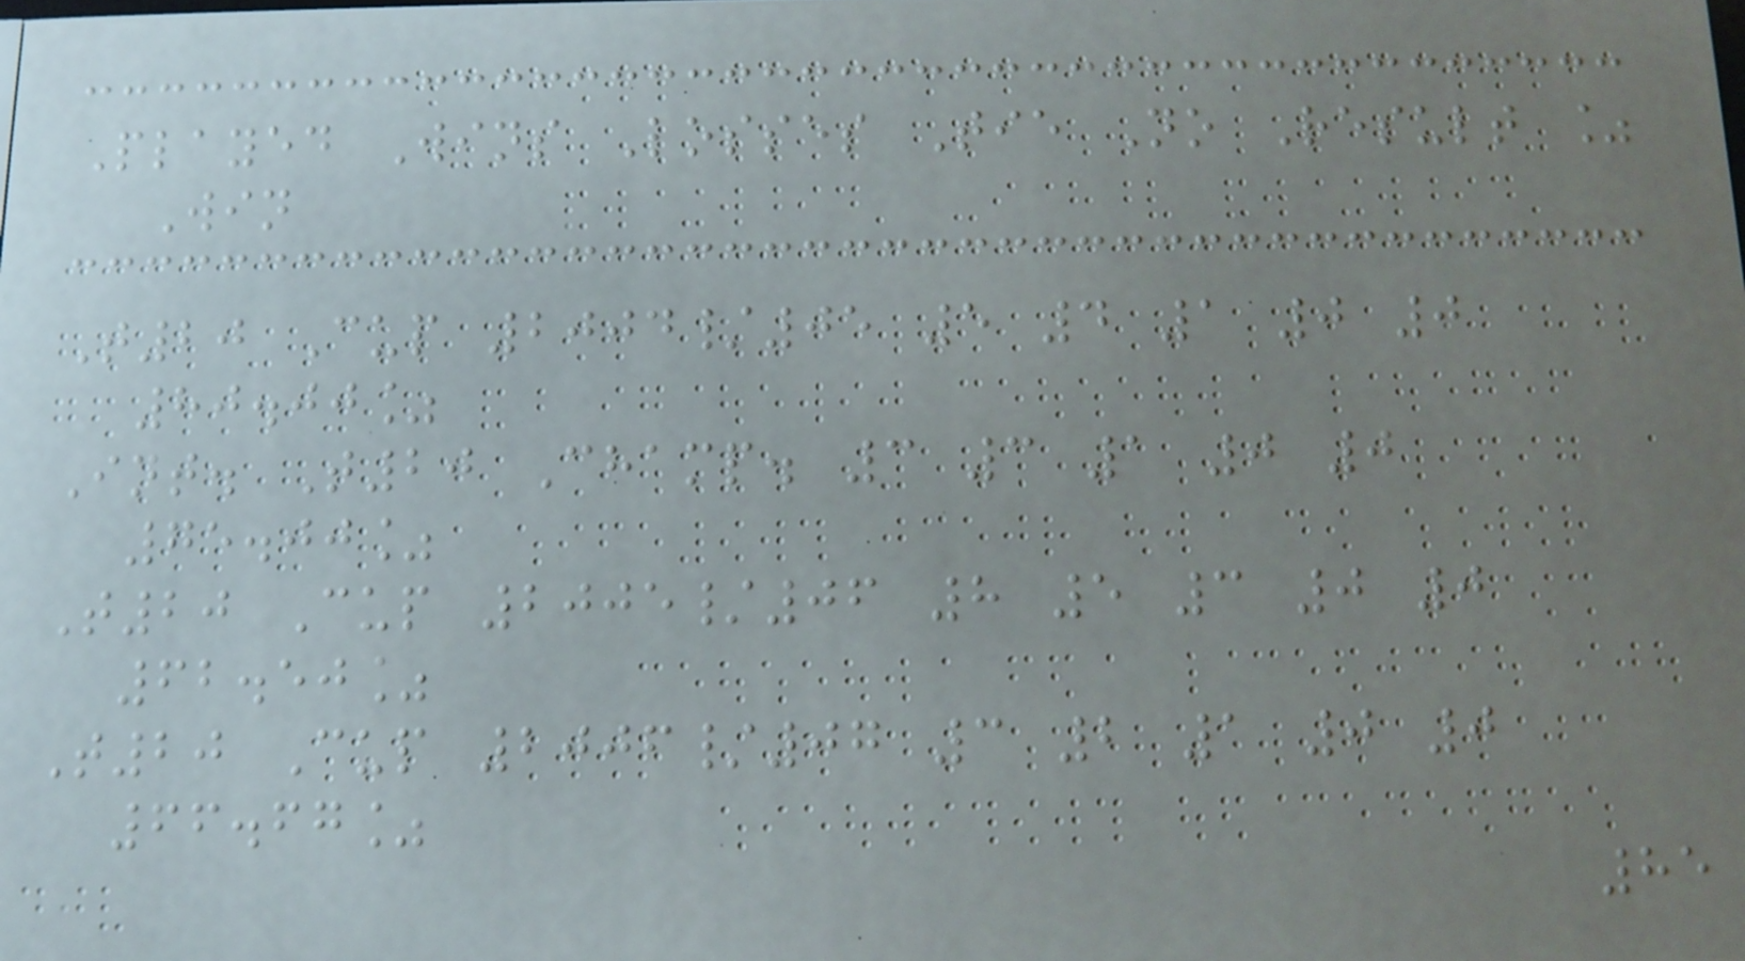Played Wins Losses Tie No Result %
Win
T20 Cup 2004/05 5 4 1 0 0
80.00%
Int. T20 Champ. 3 3 1 0 0
75.00%
T20 Cup 2005/06 8 5 3 0 0
62.50%
T20 Cup 2006/07 3 2 1 0 0
66.67%
85
